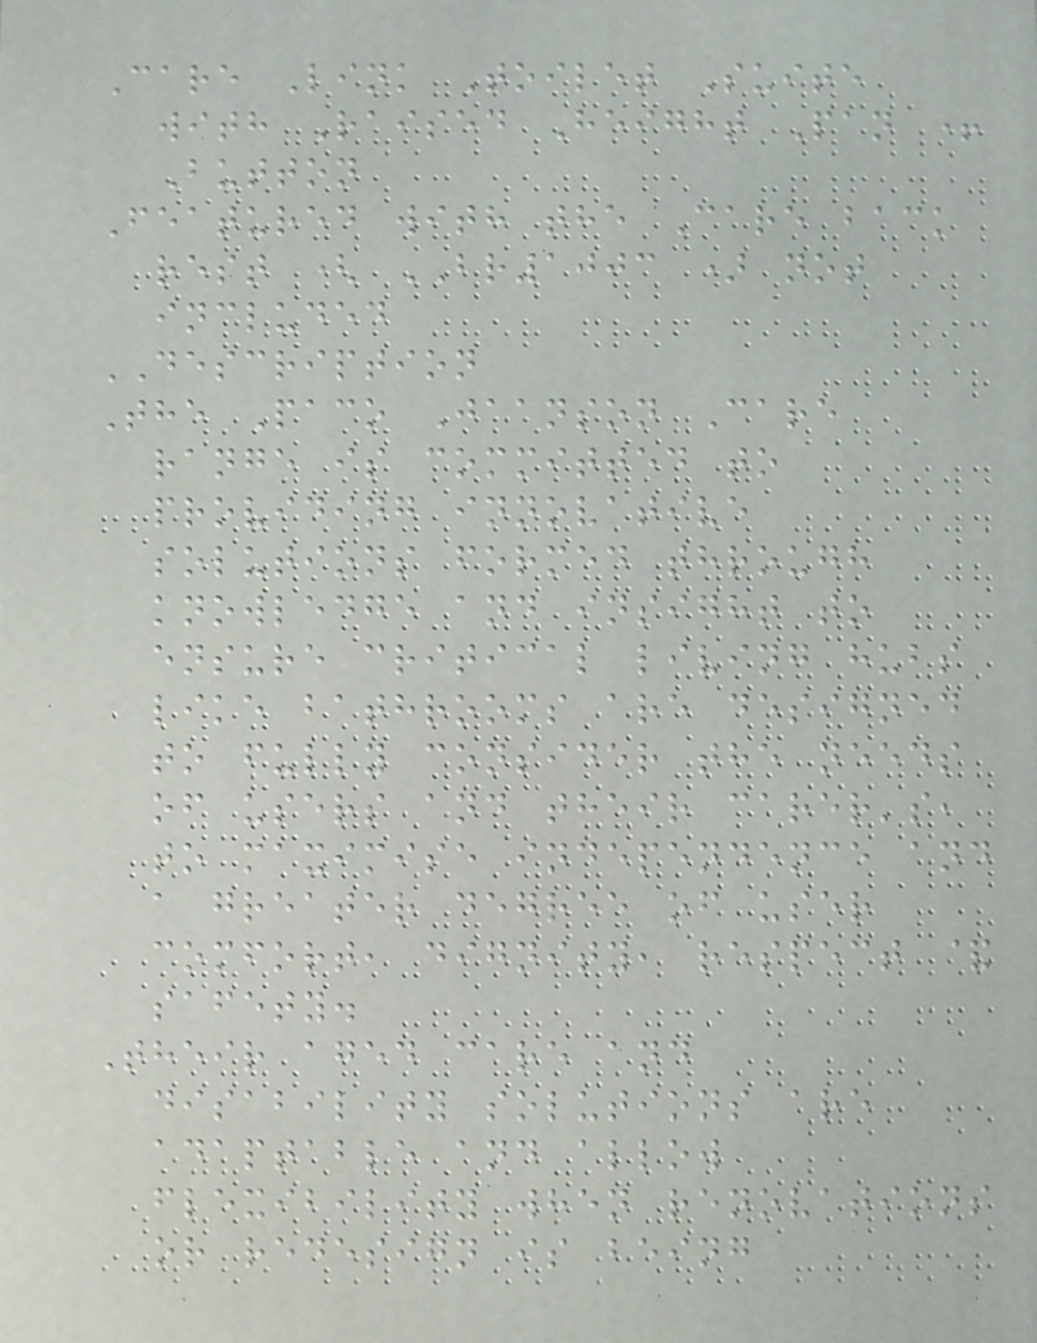Care Link Toilet Suite
with Raised Height Pan +
Button
Featured with the Care back
rest ( BR1003 ) not
included
DESCRIPTION
The Paco Jaanson Care
range is committed to
providing innovative
solutions formed through
knowledge and insight to
ensure critical living hubs
like bathrooms are designed
to fully consider the needs
of users and their carer's,
to maximise independence and
a greater degree of user
comfort, dignity, respect &
safety.
Their aged care and
disability solutions are
adaptable and allow
flexibility when renovations
or redesign is being
